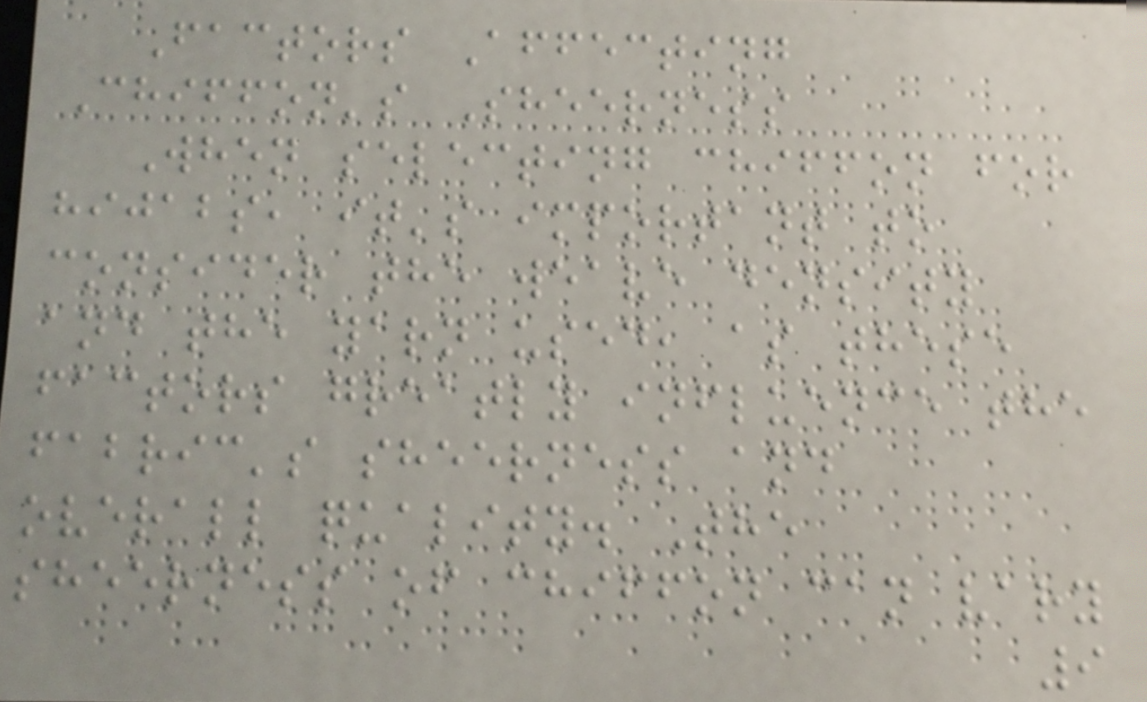Factors Affecting
Chiffon's Sheerness
When selecting chiffon for
hijabs, it's important to
consider the weave density
and the yarn used, as these
factors greatly influence the
fabric's sheerness and
overall quality. The
sheerness of chiffon can vary
9
